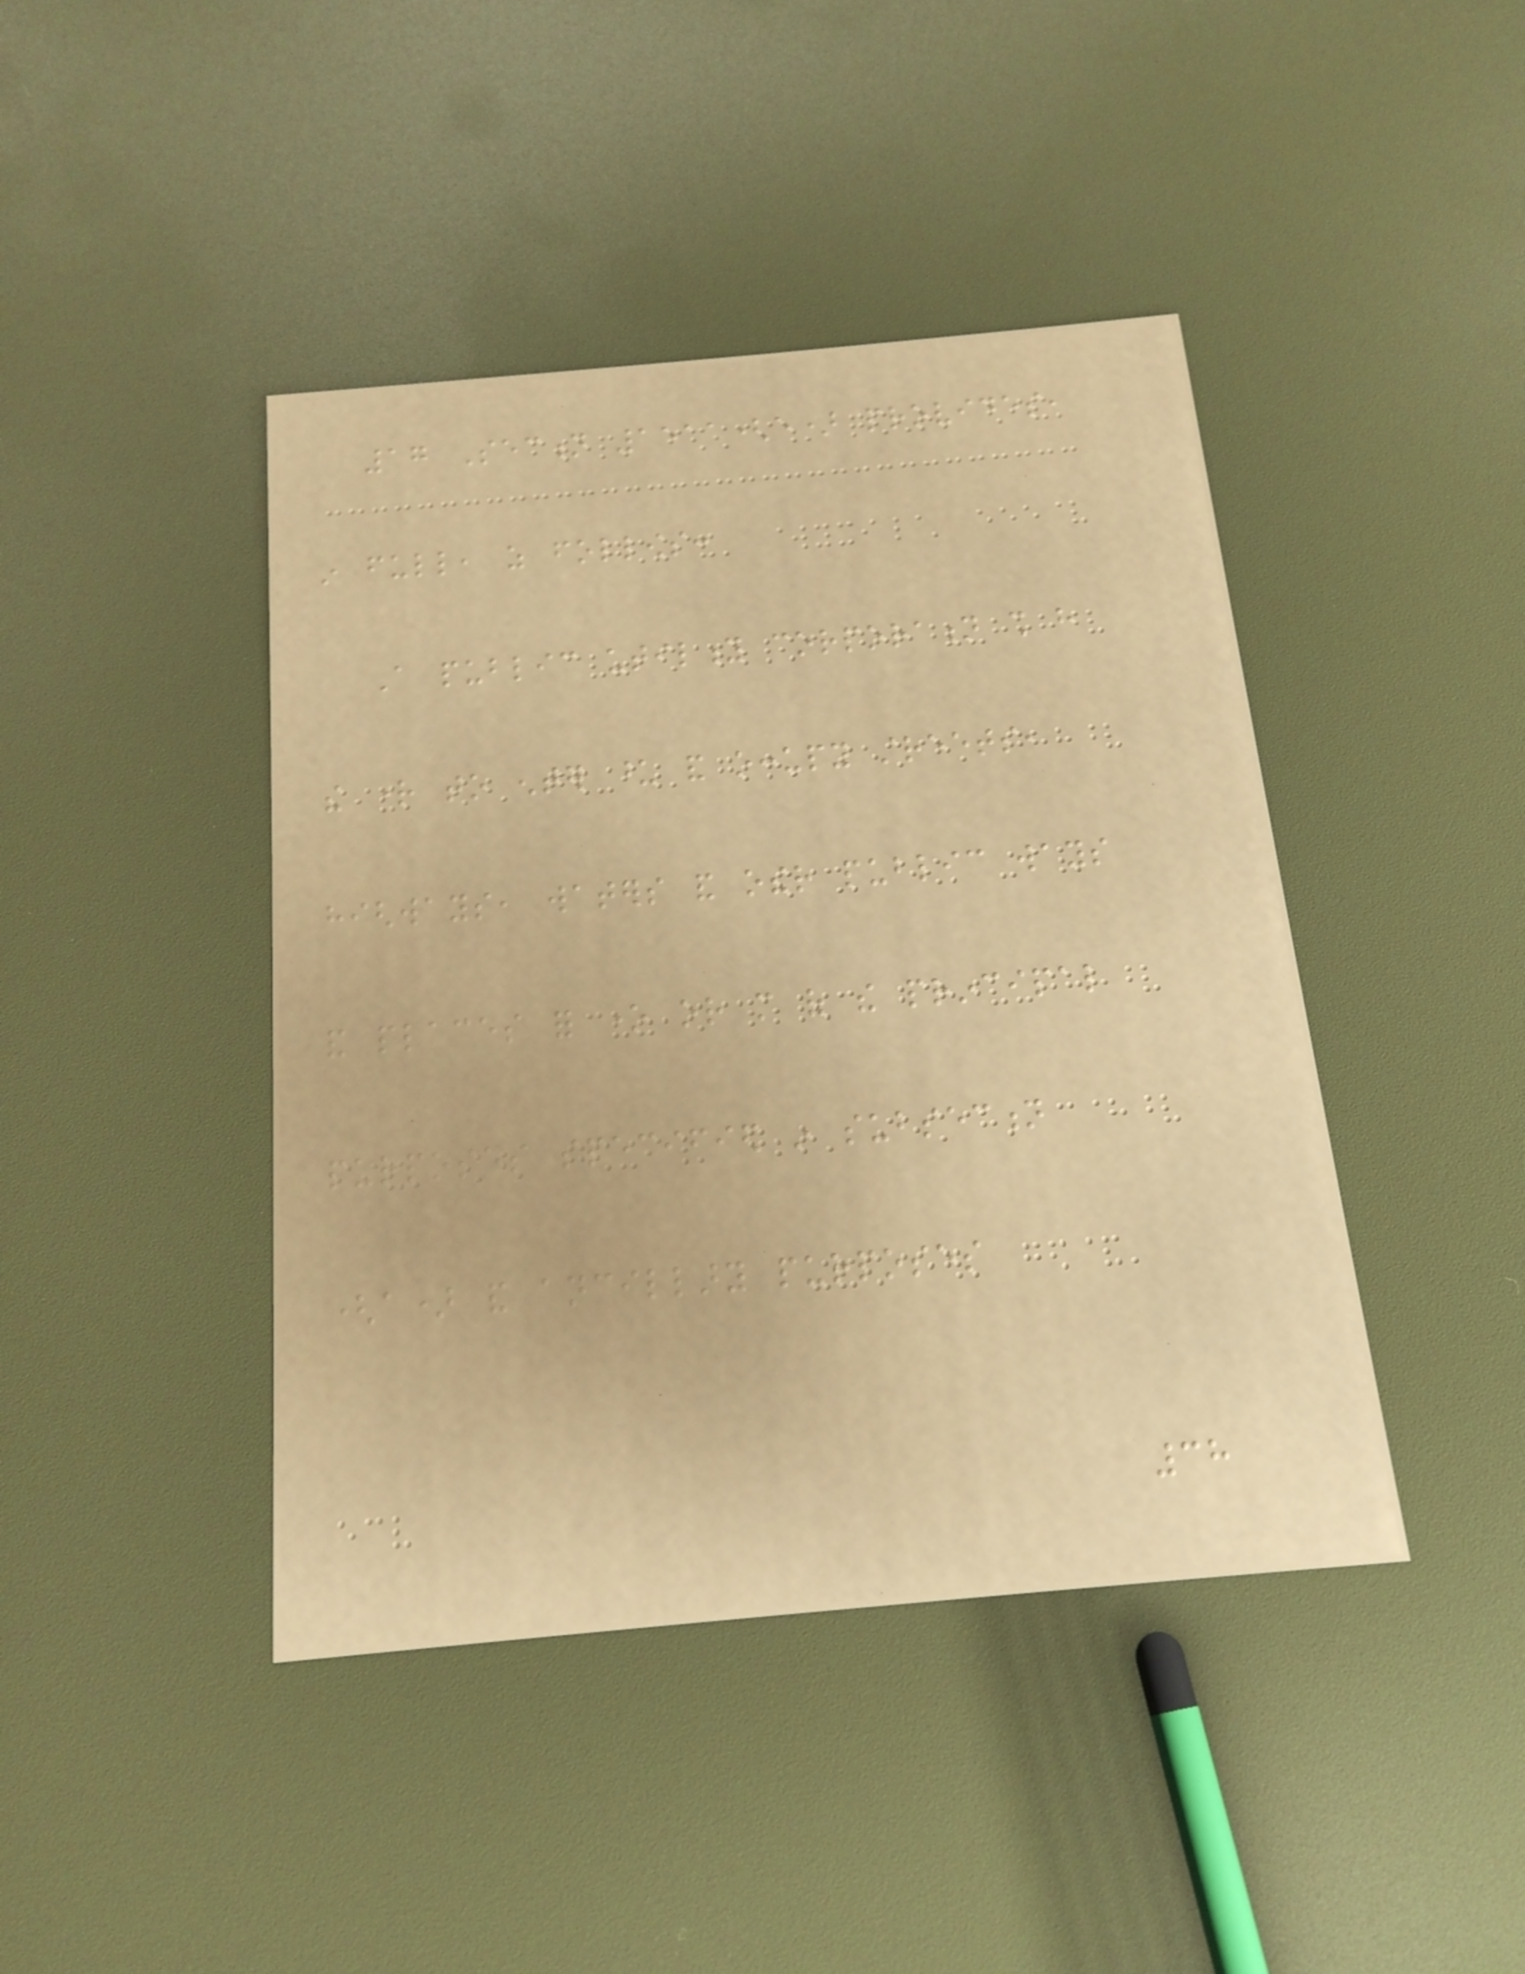17 Section 1511(e) provides,
in full, as follows:
A public utility corporation shall have
the right to enter upon and occupy streets,
highways, waters and other public ways
and places for one or more of the principal
purposes specified in subsection
(a) and ancillary purposes
38
